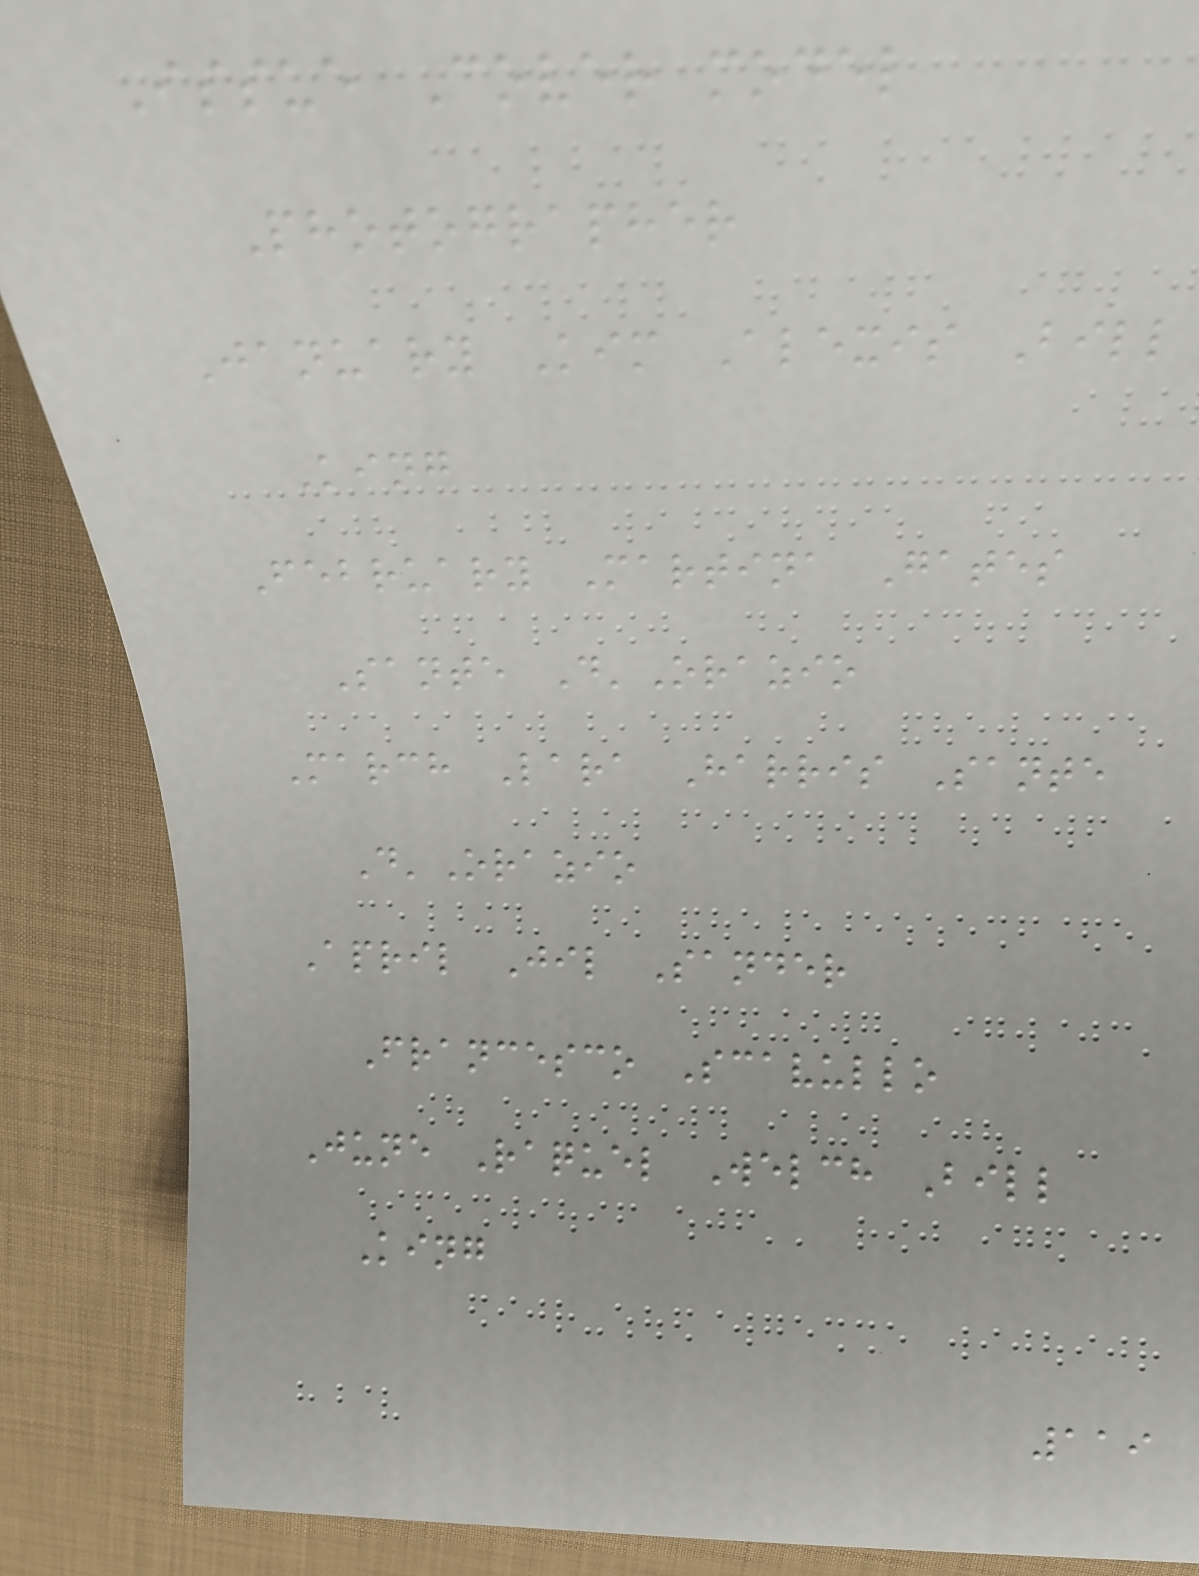Issue Cover model
Photographer
January Kim Alexis Bill
King
February Martina Gates
Sante D'Orazio
March Lara Harris Sante
D'Orazio
April Jil Sander
Francesco Scavullo
June Raquel Welch Bill
King
119
